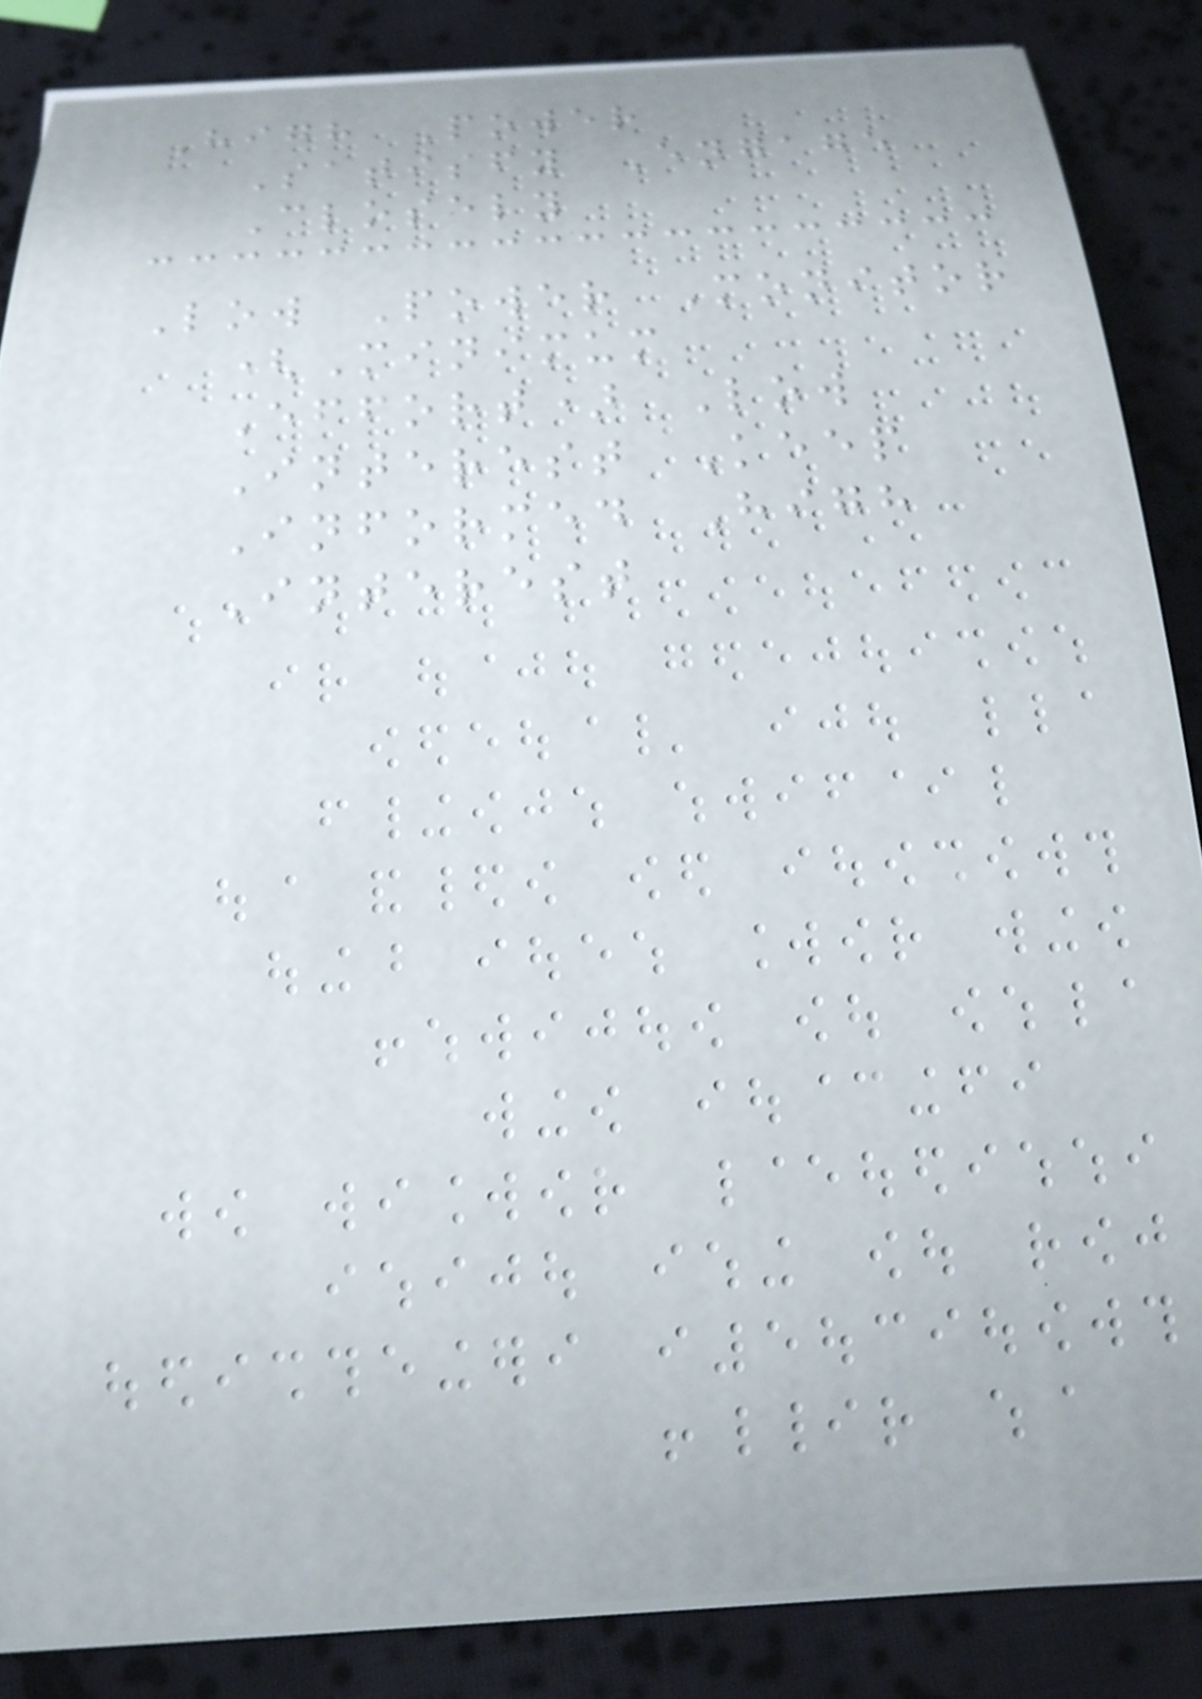High Power
Satisfy Engage
Closely
Low Power Monitor
(Minimum
Effort) Low
Interest Keep
Informed High
Interest
